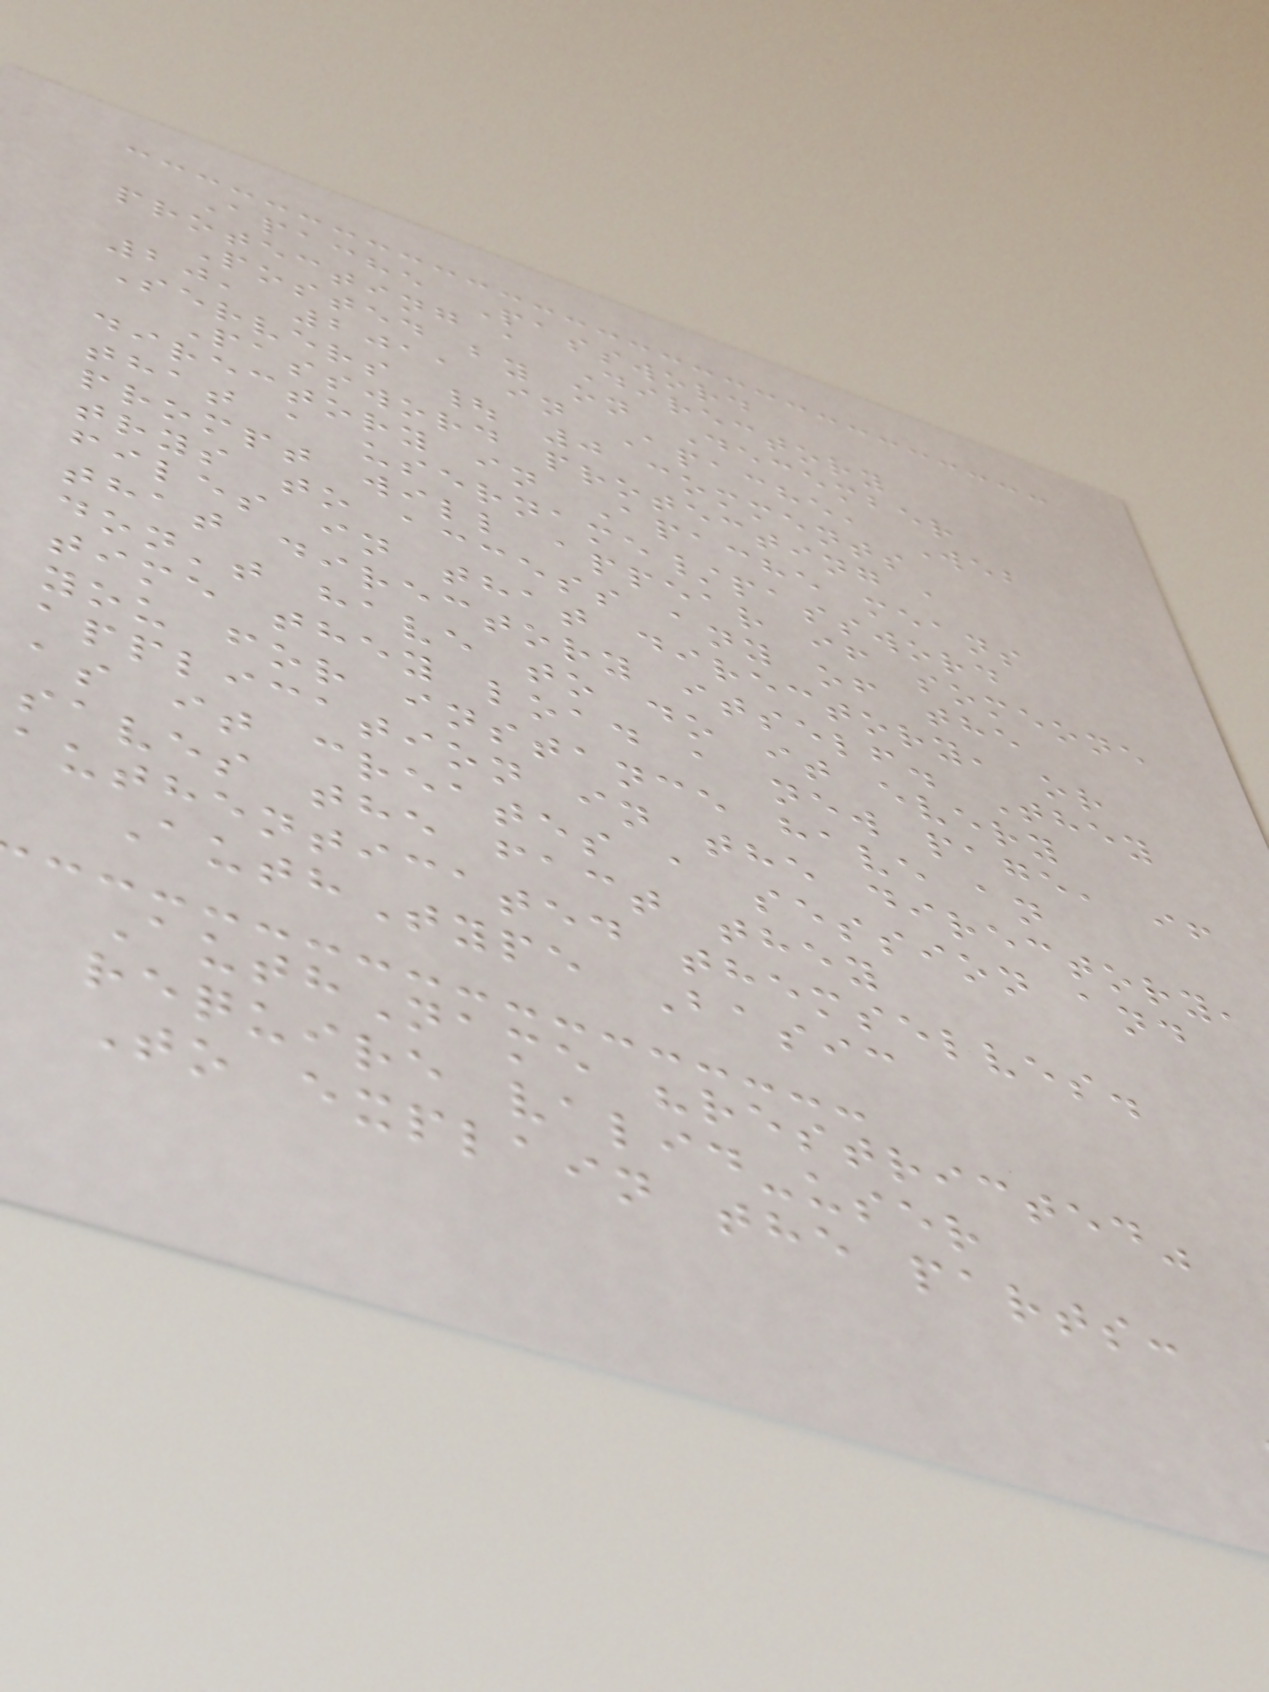Apache Password
protecting a Directory
Posted by on December
20, 2011 in Apache, Web
Servers | 0 comments
Password protecting a
directory in Apache means
that a username/password
prompt will appear if someone
trys to access any of the
files in that directory, or
that directory itself. They
don't have to do it every
time they load a new page, if
you for instance have an
application in the directory,
as it creates a session and
saves the fact they
authenticated themselves.
AuthType Basic
AuthName "restricted"
require valid-user
To explain the parts:
